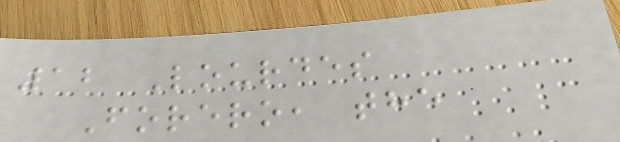12 Lourdes
Forero, the
